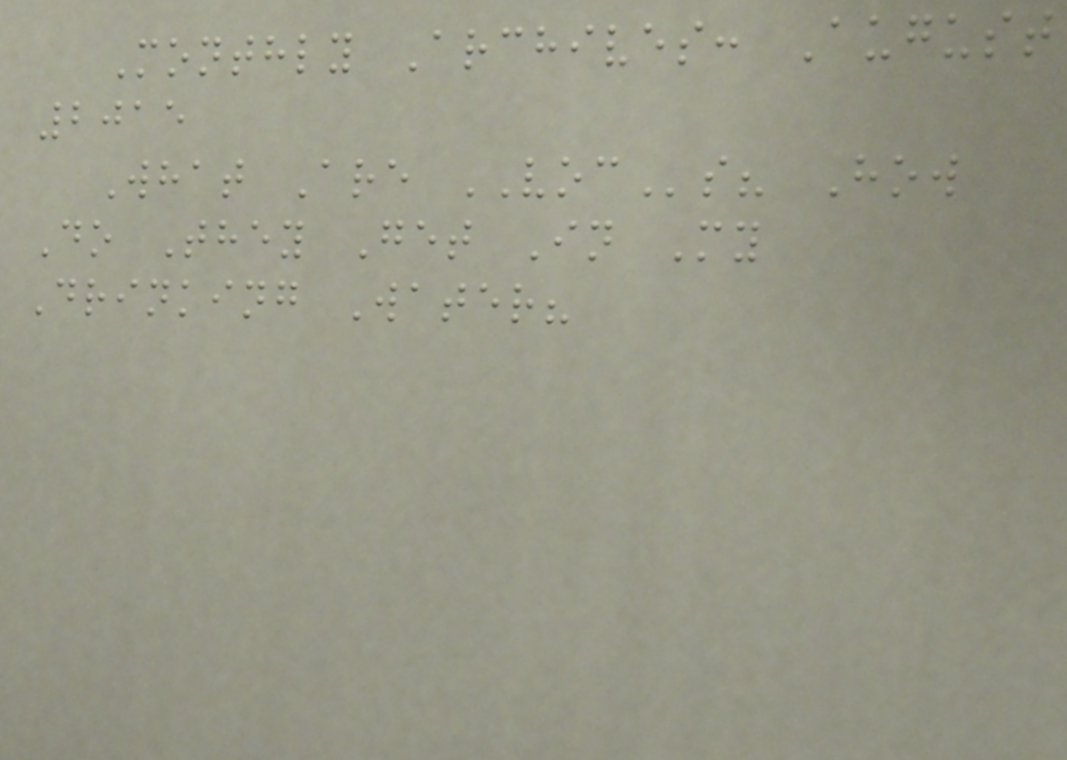Monthly Archives: August
2015
What Are VOCs? How
Do They Get In My
Drinking Water?
